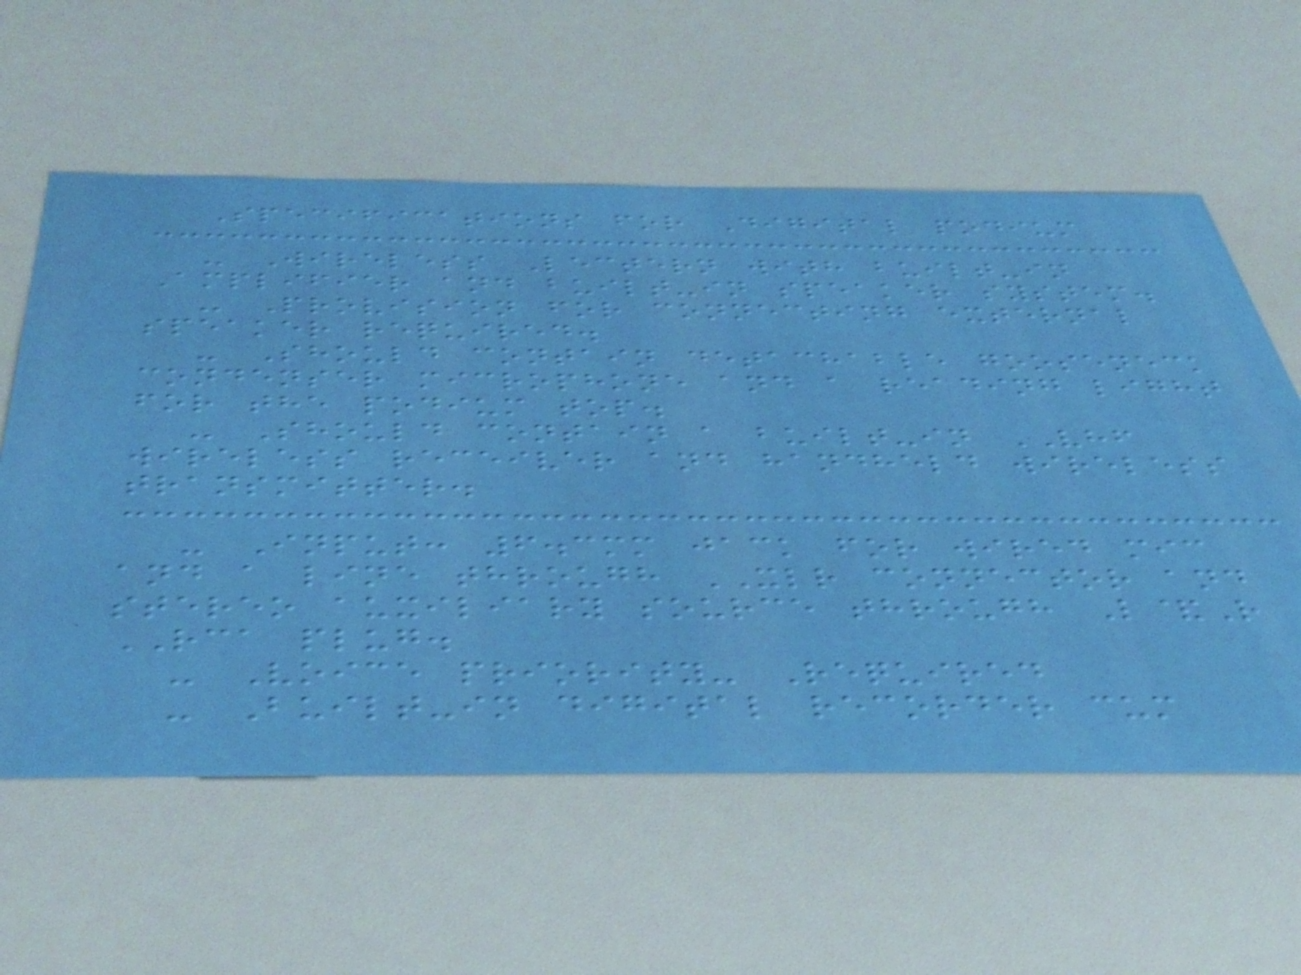Specifications for Digital podium
- Wireless Lectern with built-in
Amplifier and built-in speaker system.
- Provision for connecting external
speaker required.
- Should contain detachable gooseneck
condenser microphone and a reading light
for the podium top.
- Should contain a built-in VHF
wireless receiver and handheld wireless
transmitter.
- Input: 6.3mm jack for wired mic
and a line through XLR connector and
stereo auxiliary source through L&R
RCA plug.
- Voice priority- Required
- Built-in digital recorder cum
